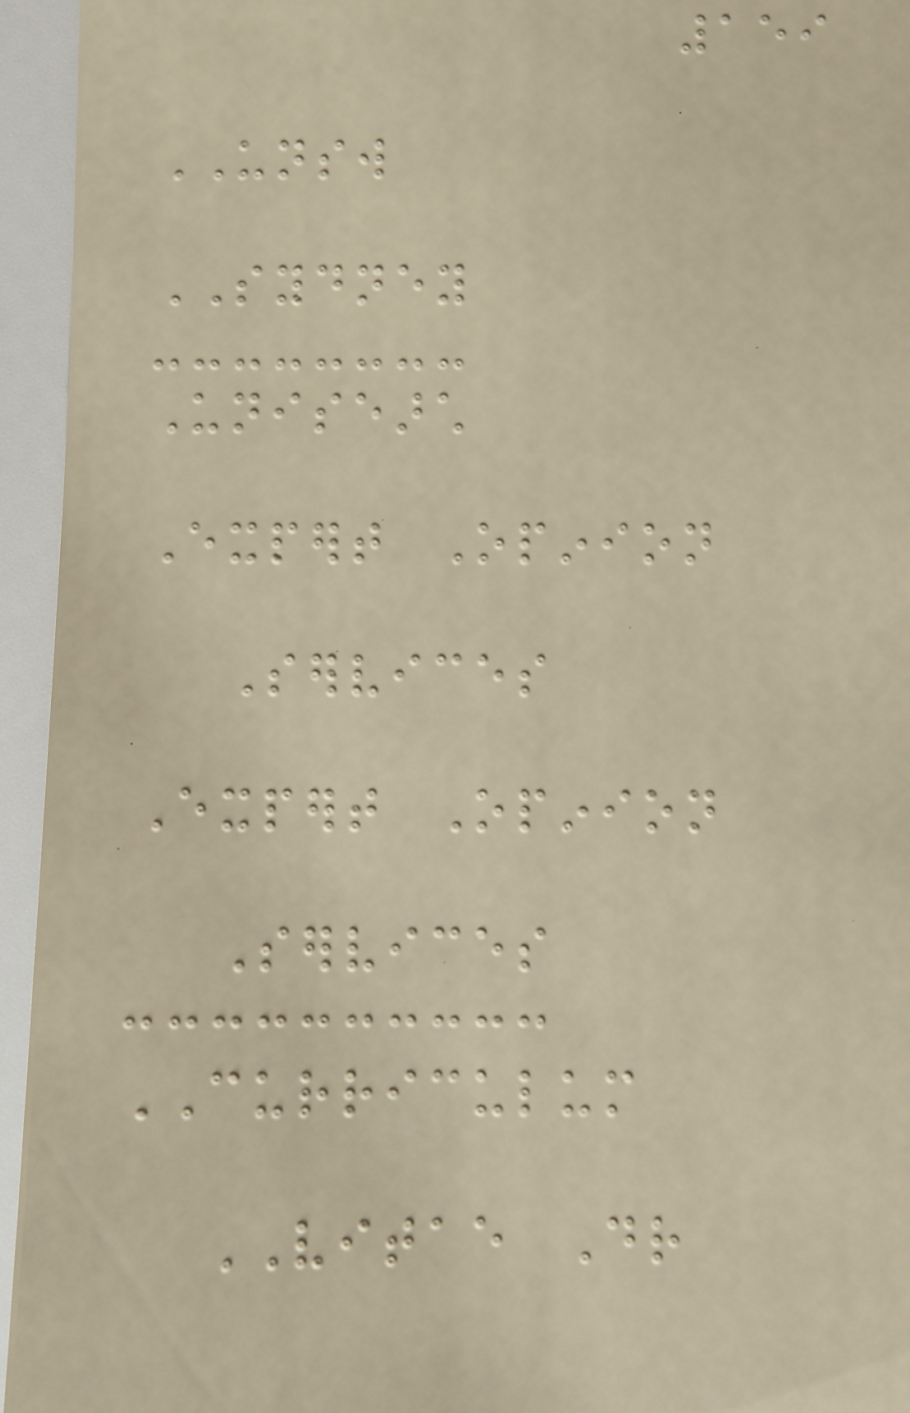159
UNSW
SYDNEY
Unisearch
Expert Opinion
Services
Expert Opinion
Services
CURRICULUM
VITAE Dr
